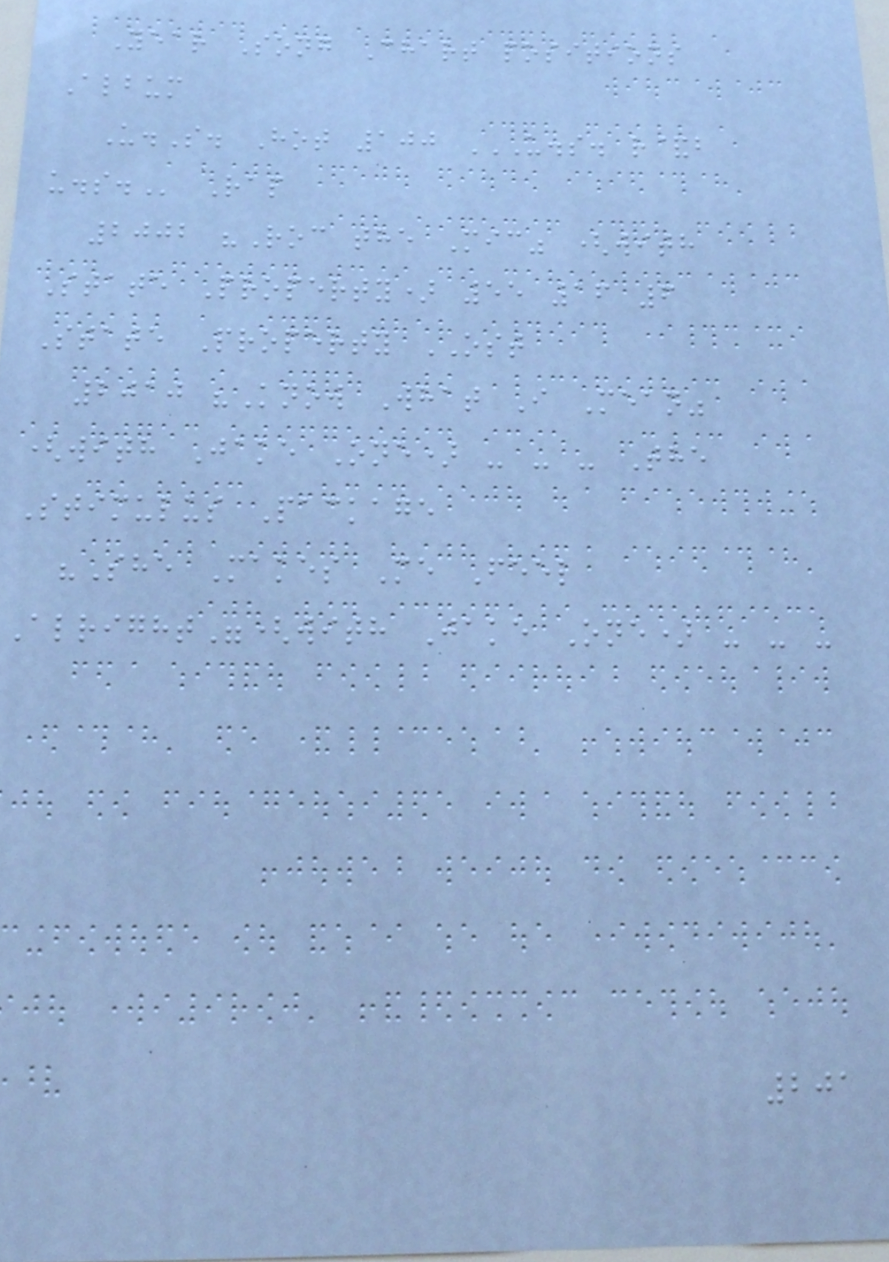Year Song Chart positions
Album
U.S. Hot 100 U.S. R&B
U.S. Rap
2002 "Roc the Mic" (with
State Property) 55 16 6
State Property OST
2010 "Know What I Mean"
(with Jake One) - - - The
Stimulus Package
"She Makes Me Feel
Alright"(with Jake One) - - -
201
